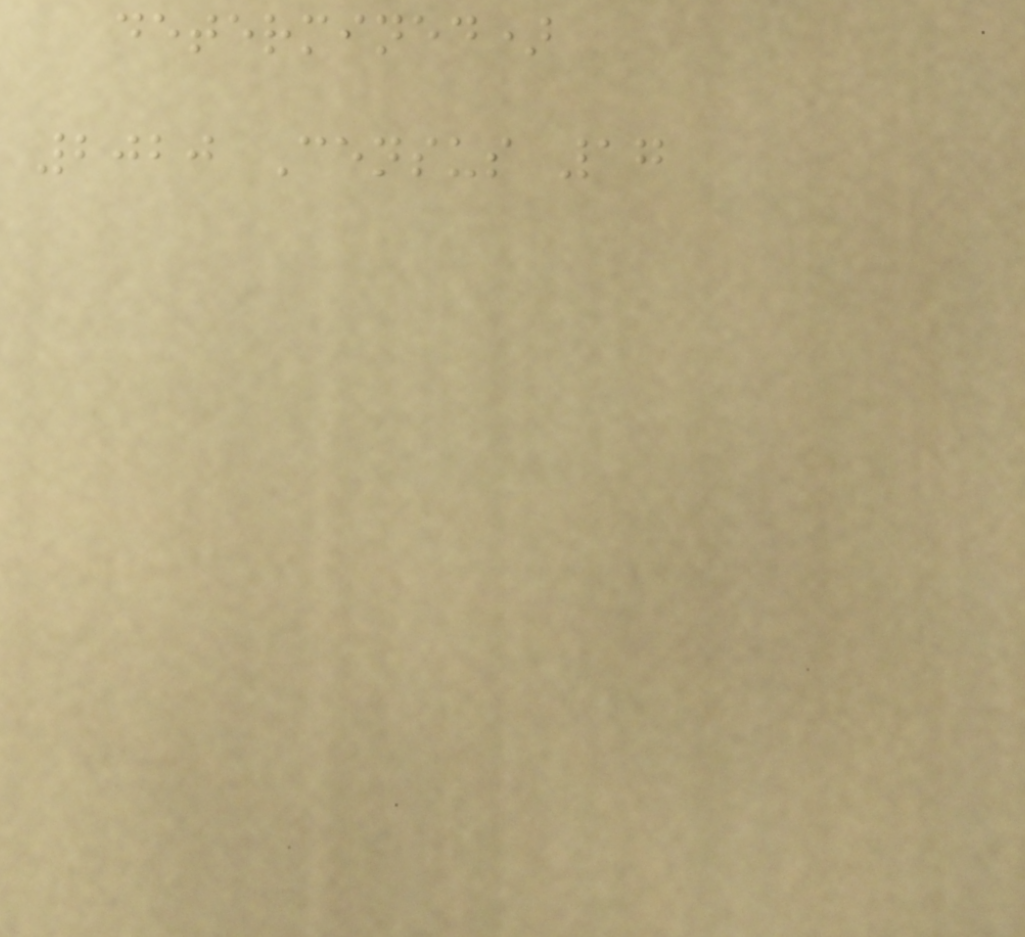determined)
2020 Census 17
